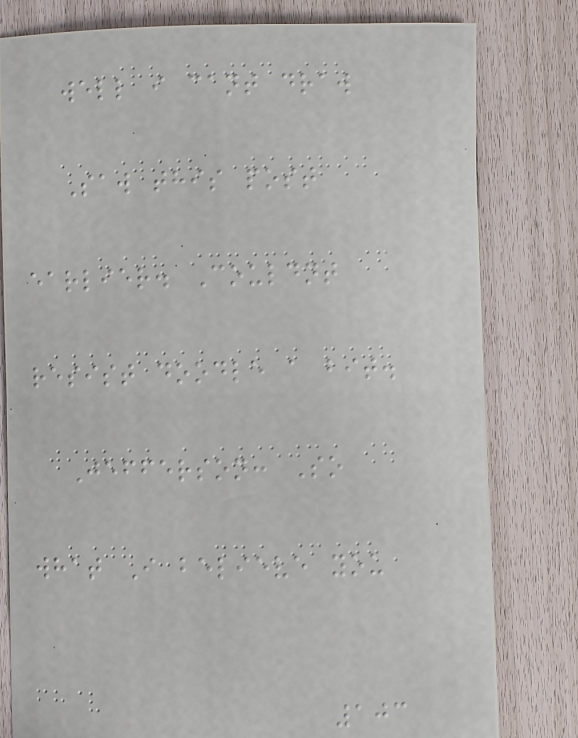well i cant draw
Saw this post
earlier. Couldnt
resist doodle a bit.
Jefferson: So
what I believe you
103
